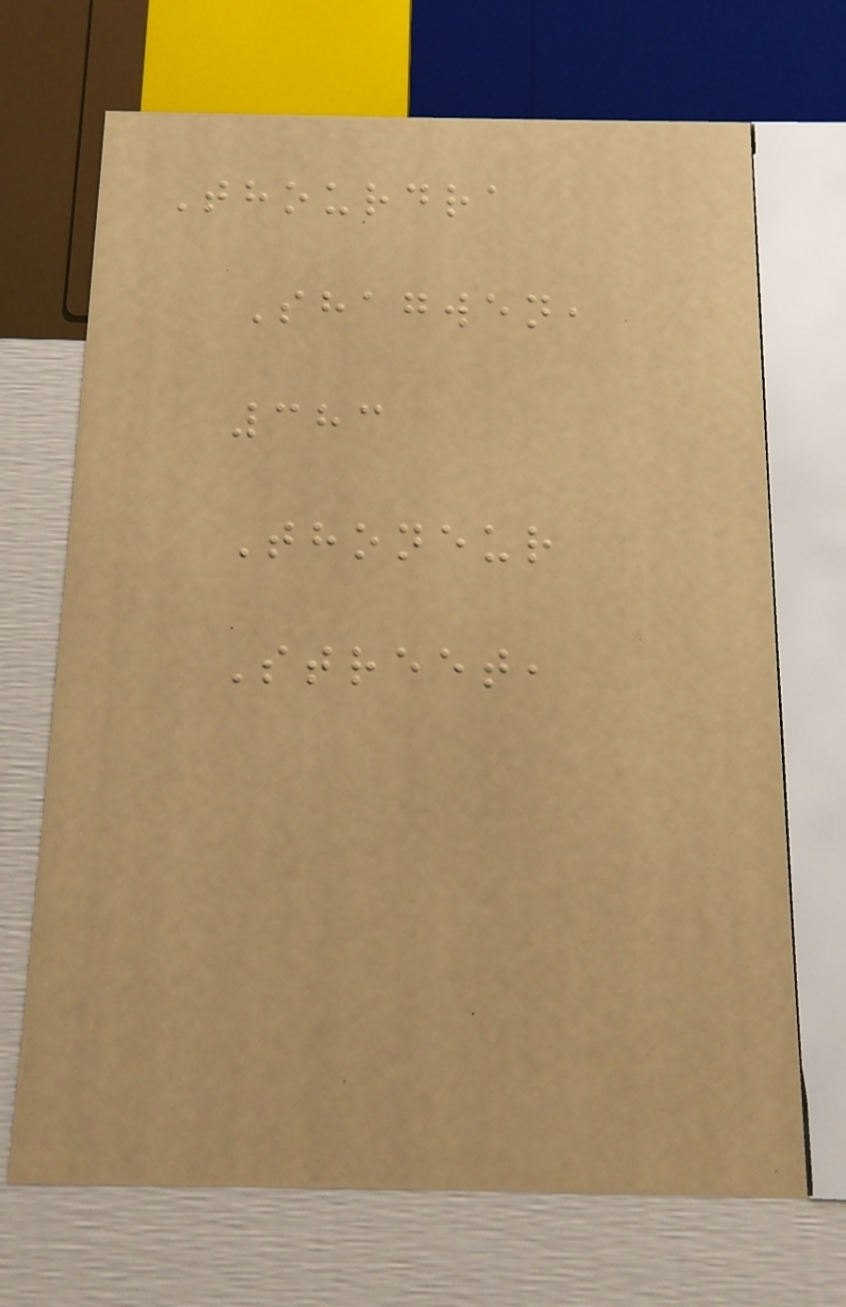Thourdra
Shagwen,
383
Thoneur
Street,
